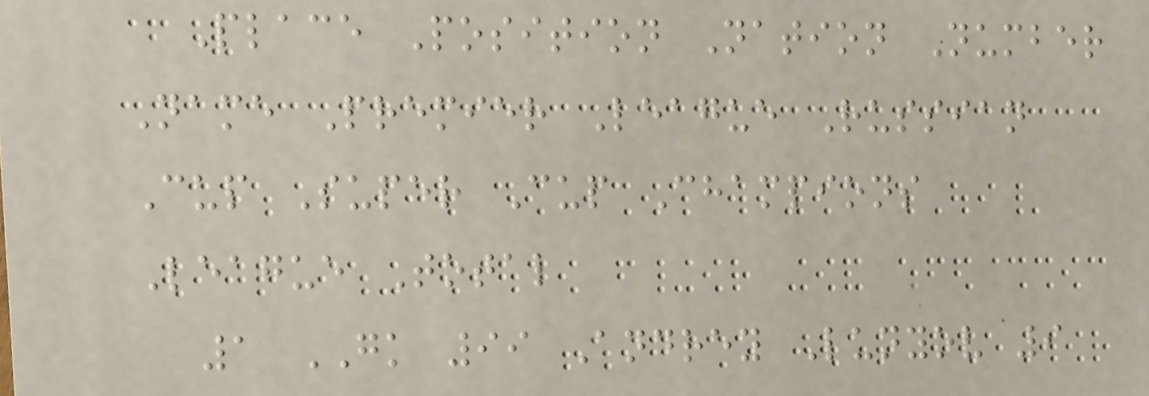Place Position Nation Number
Name Premier League Russian
Cup Super Cup Champions
League Total
1 GK 99 Andrey Lunyov 9
